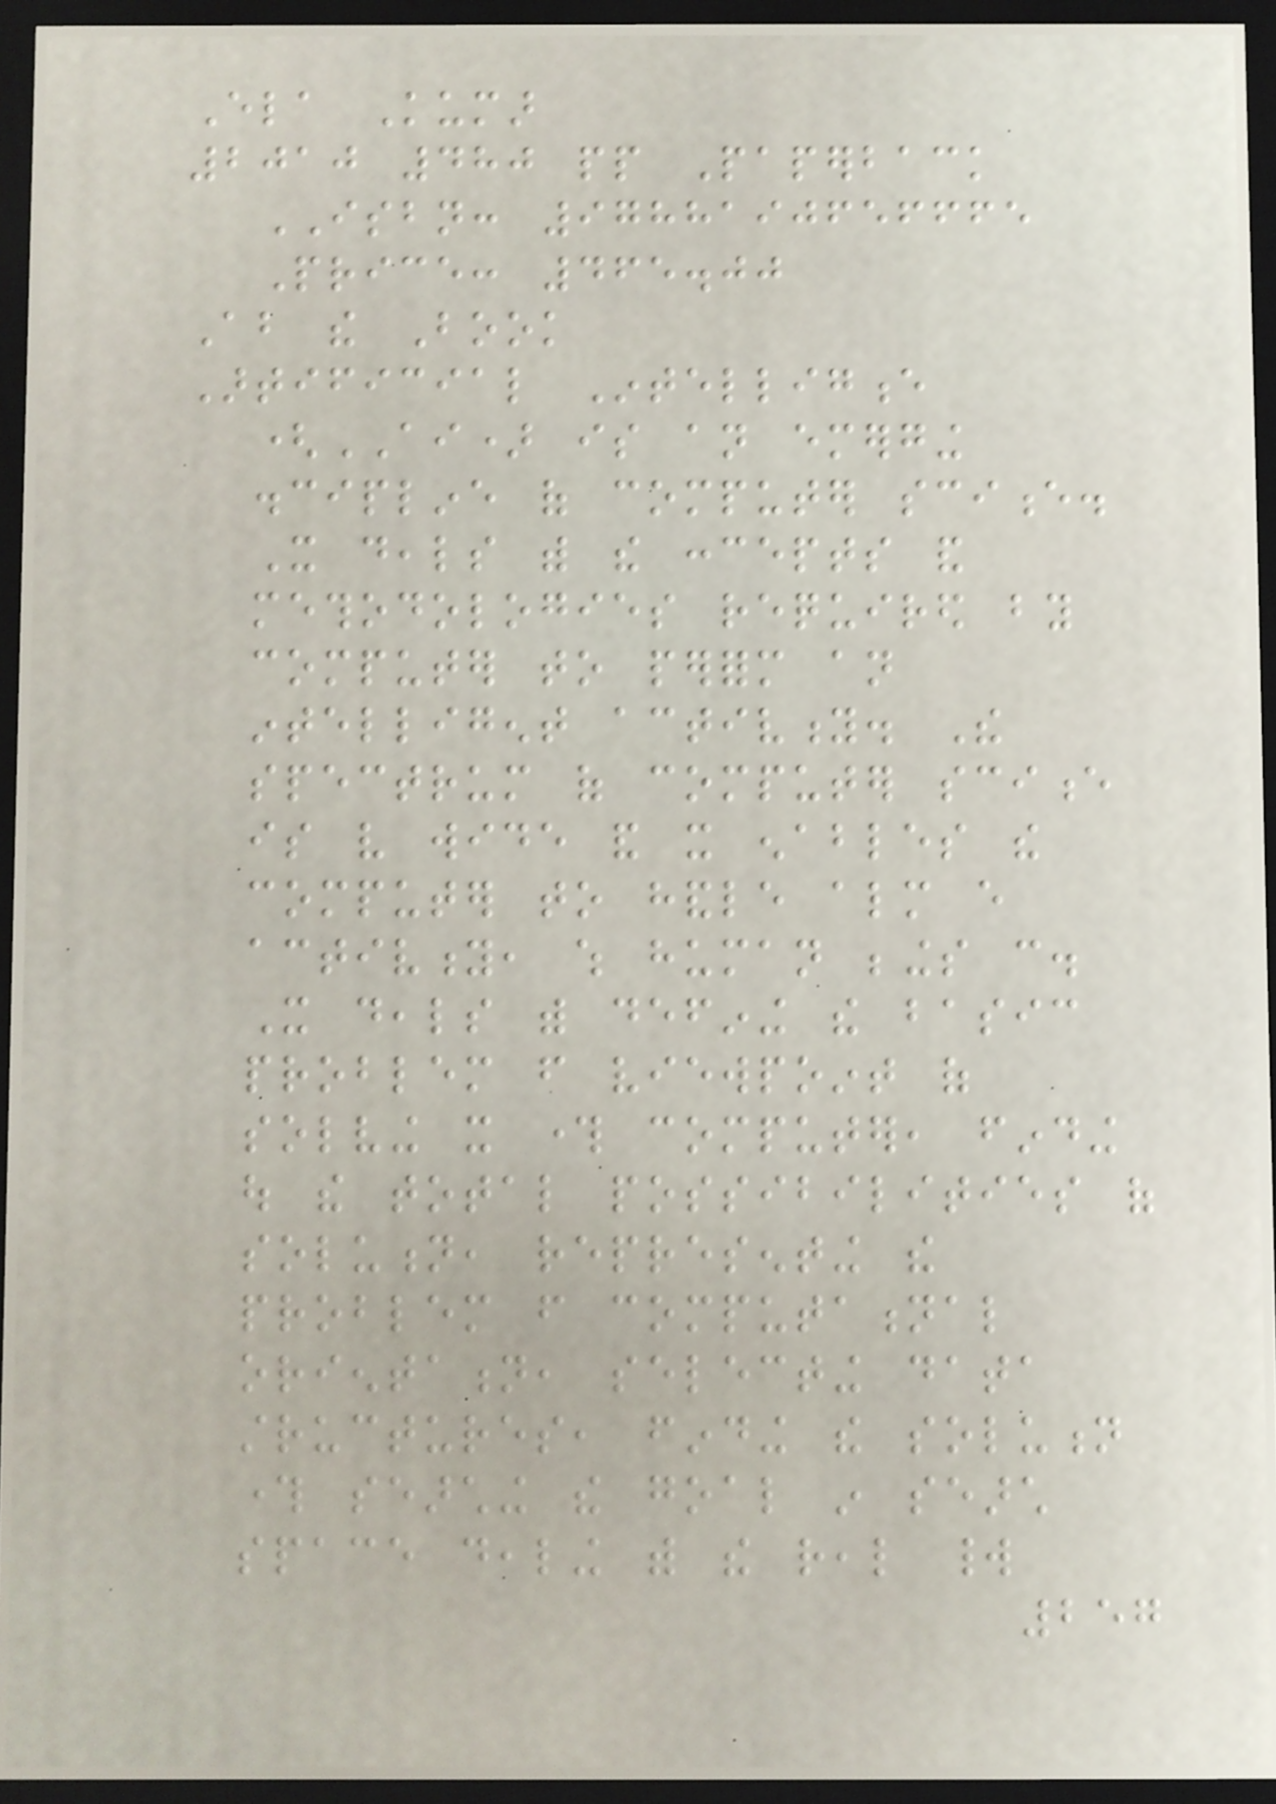Ela Kumar
2010 480 pp Paperback
ISBN: 9788190656665
Price: 465.00
About the Book
Artificial Intelligence
(AI) is an emerging
discipline of computer science.
It deals with the concepts and
methodologies required by
computer to perform an
intelligent activity. The
spectrum of computer science
is very wide and it enables the
computer to handle almost every
activity, which human beings can.
It deals with defining the basic
problem from viewpoint of
solving it through computer, finding
out the total possibilities of
solution, representing the
problem from computational
orientation, selecting data
structures, finding the solution
through searching the goal in search
space dealing with the real world
257
